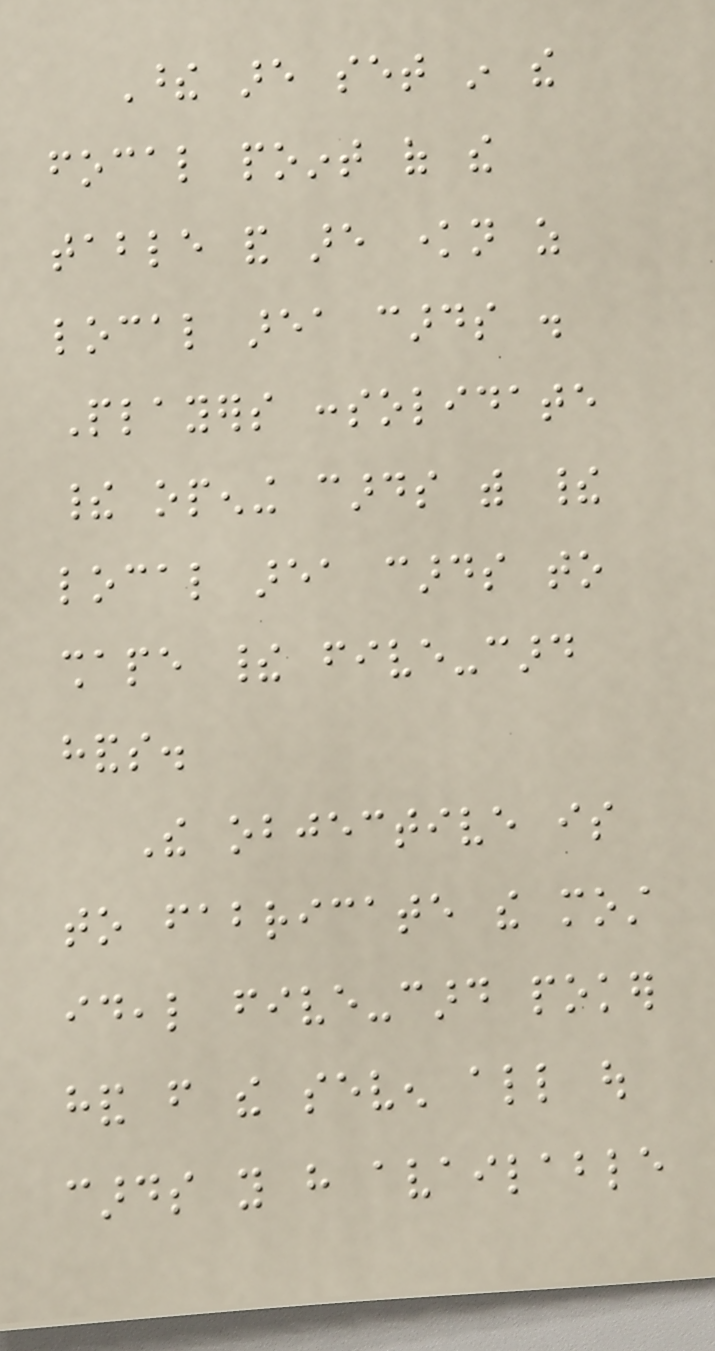These are set in the
focal point of the
table and are known as
local area cards .
Players consolidate
their opening cards with their
local area cards to
shape their five-card
hands.
The objective is
to fabricate the most
ideal five-card poker
hand from the seven all out
cards you have available
